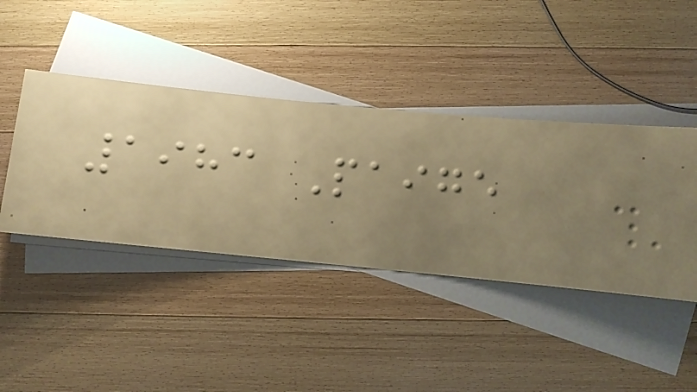1983 Paige
